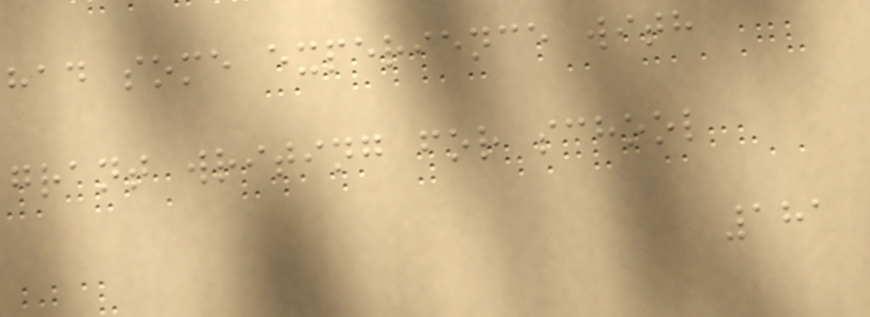had some experience with
grant writing for school
181
